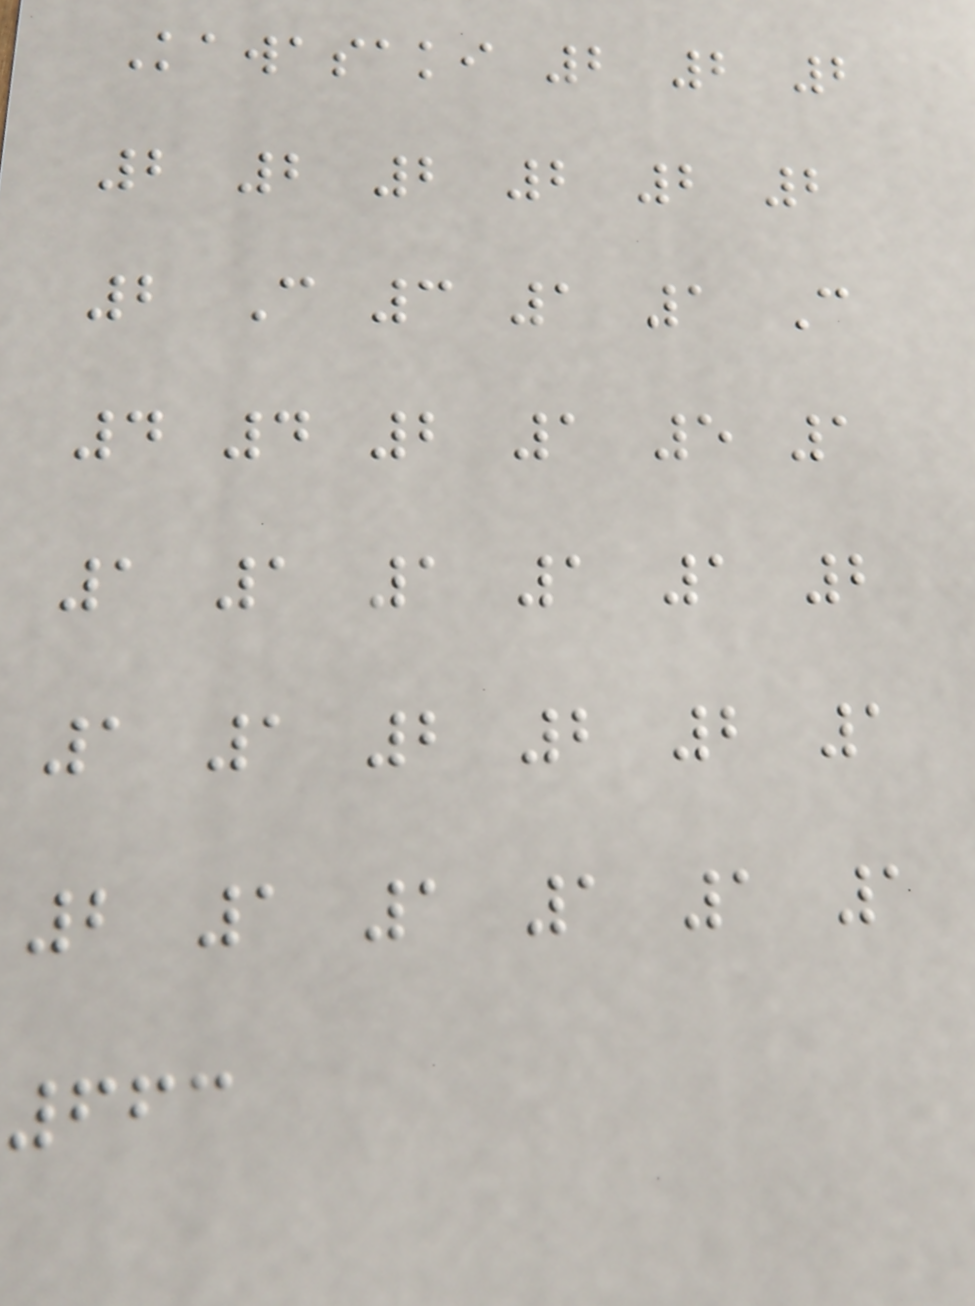Kawasaki 2 2 2
2 2 2 2 2 2
2 C 3 1 1 C
4 4 2 1 5 1
1 1 1 1 1 2
1 1 2 2 2 1
2 1 1 1 1 1
663
